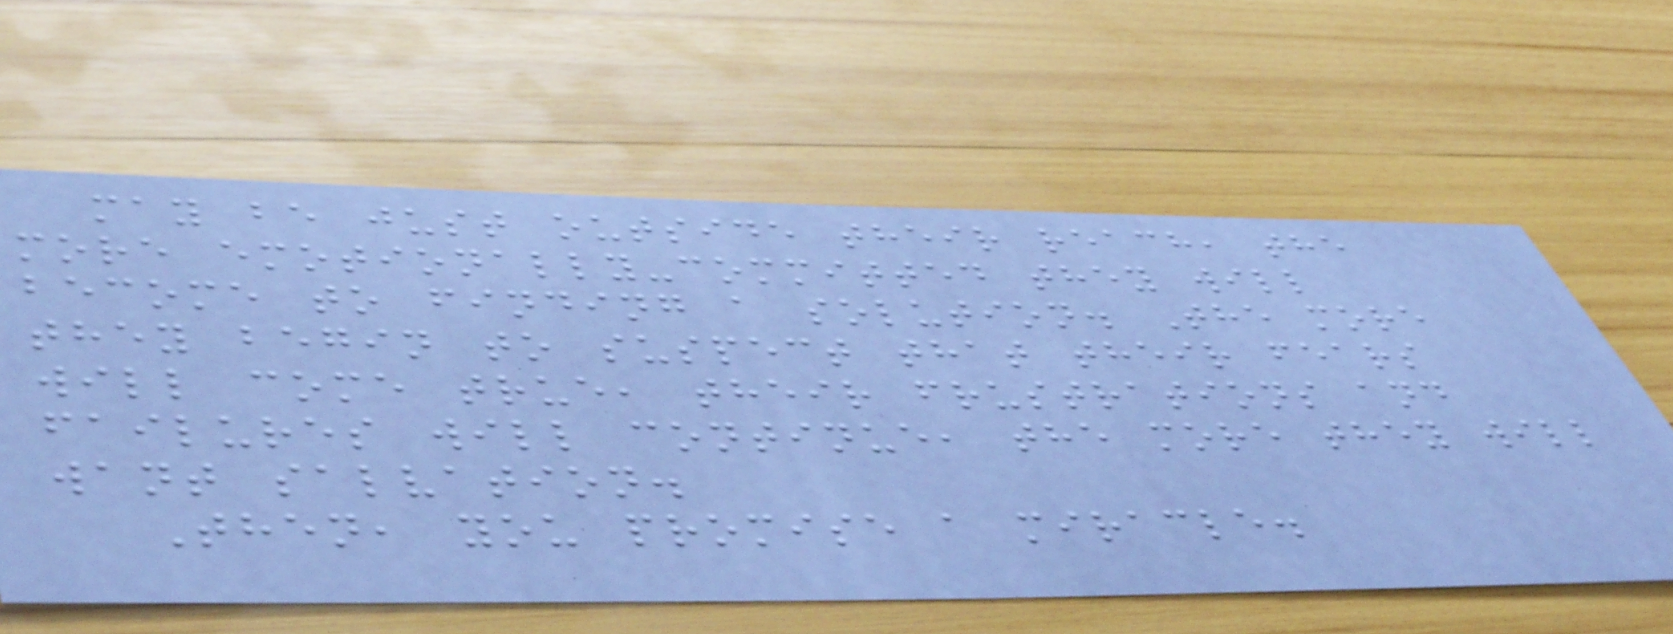may be just outside their reach, the
more emotionally-committed they will
become to finding a solution. The more
they begin to suspect that their fears
will come true, their frustrations and
failures will continue, the more they will
want salvation.
Then, you promise a miracle.
